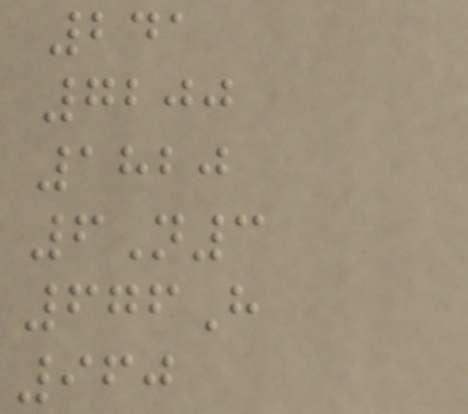241
7200
1820
6N3
676H
960
